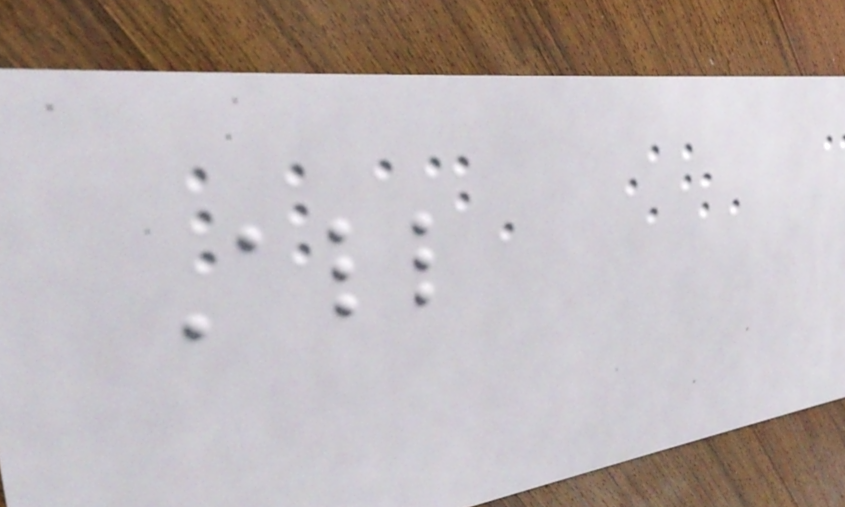All
